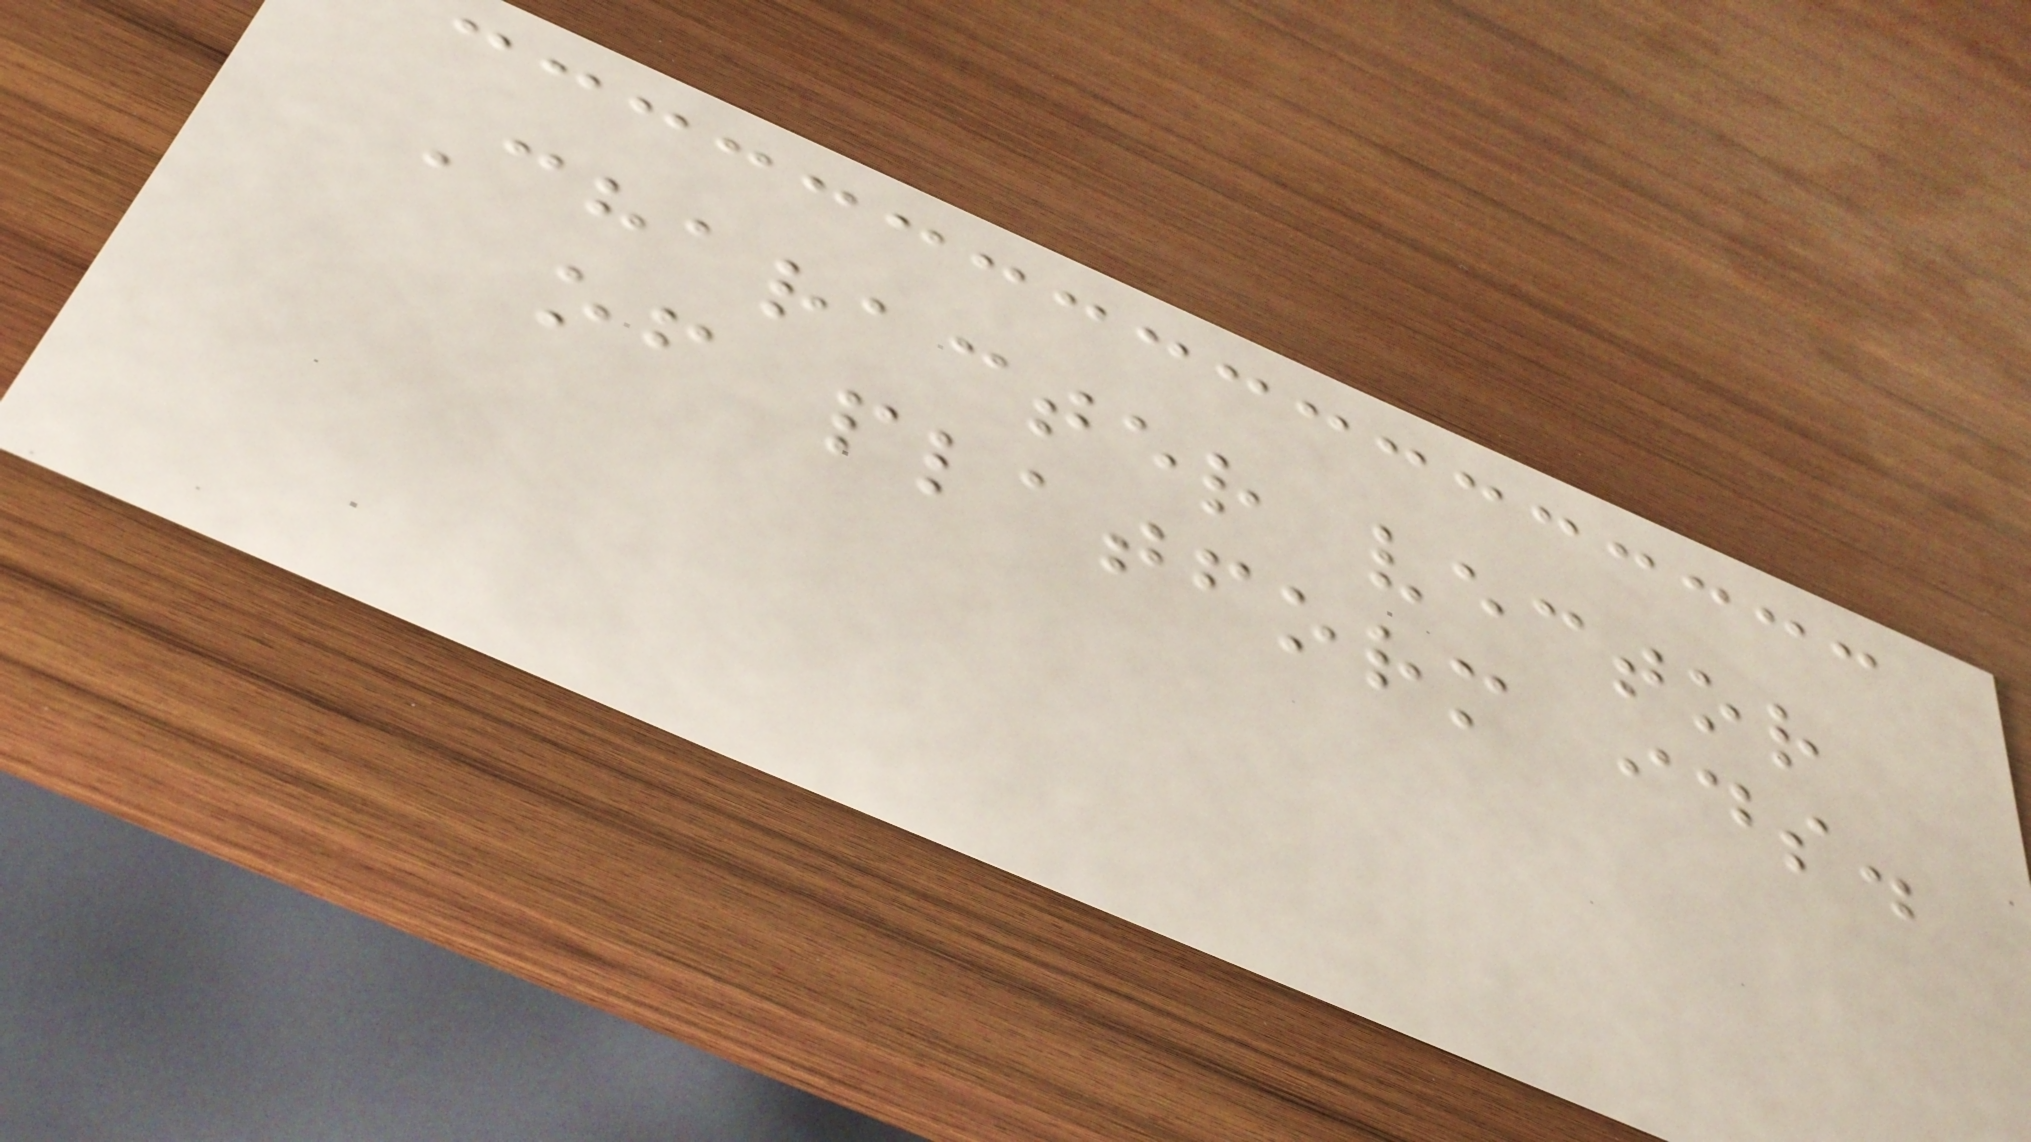Character vector
of platform ids.
